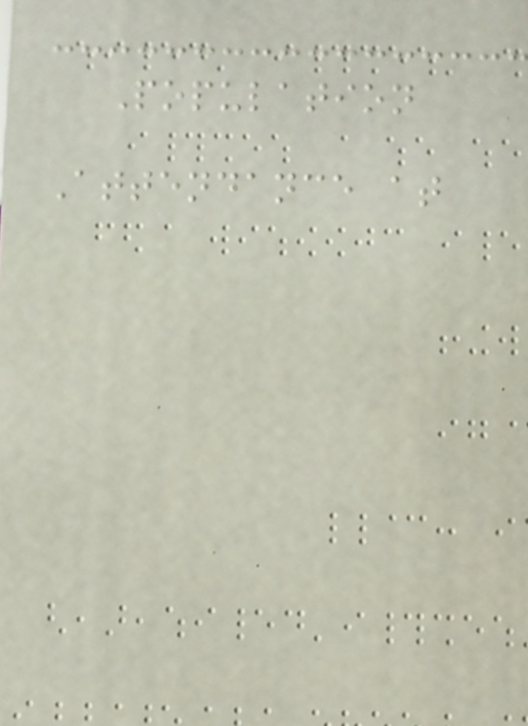Population
Attendance at
